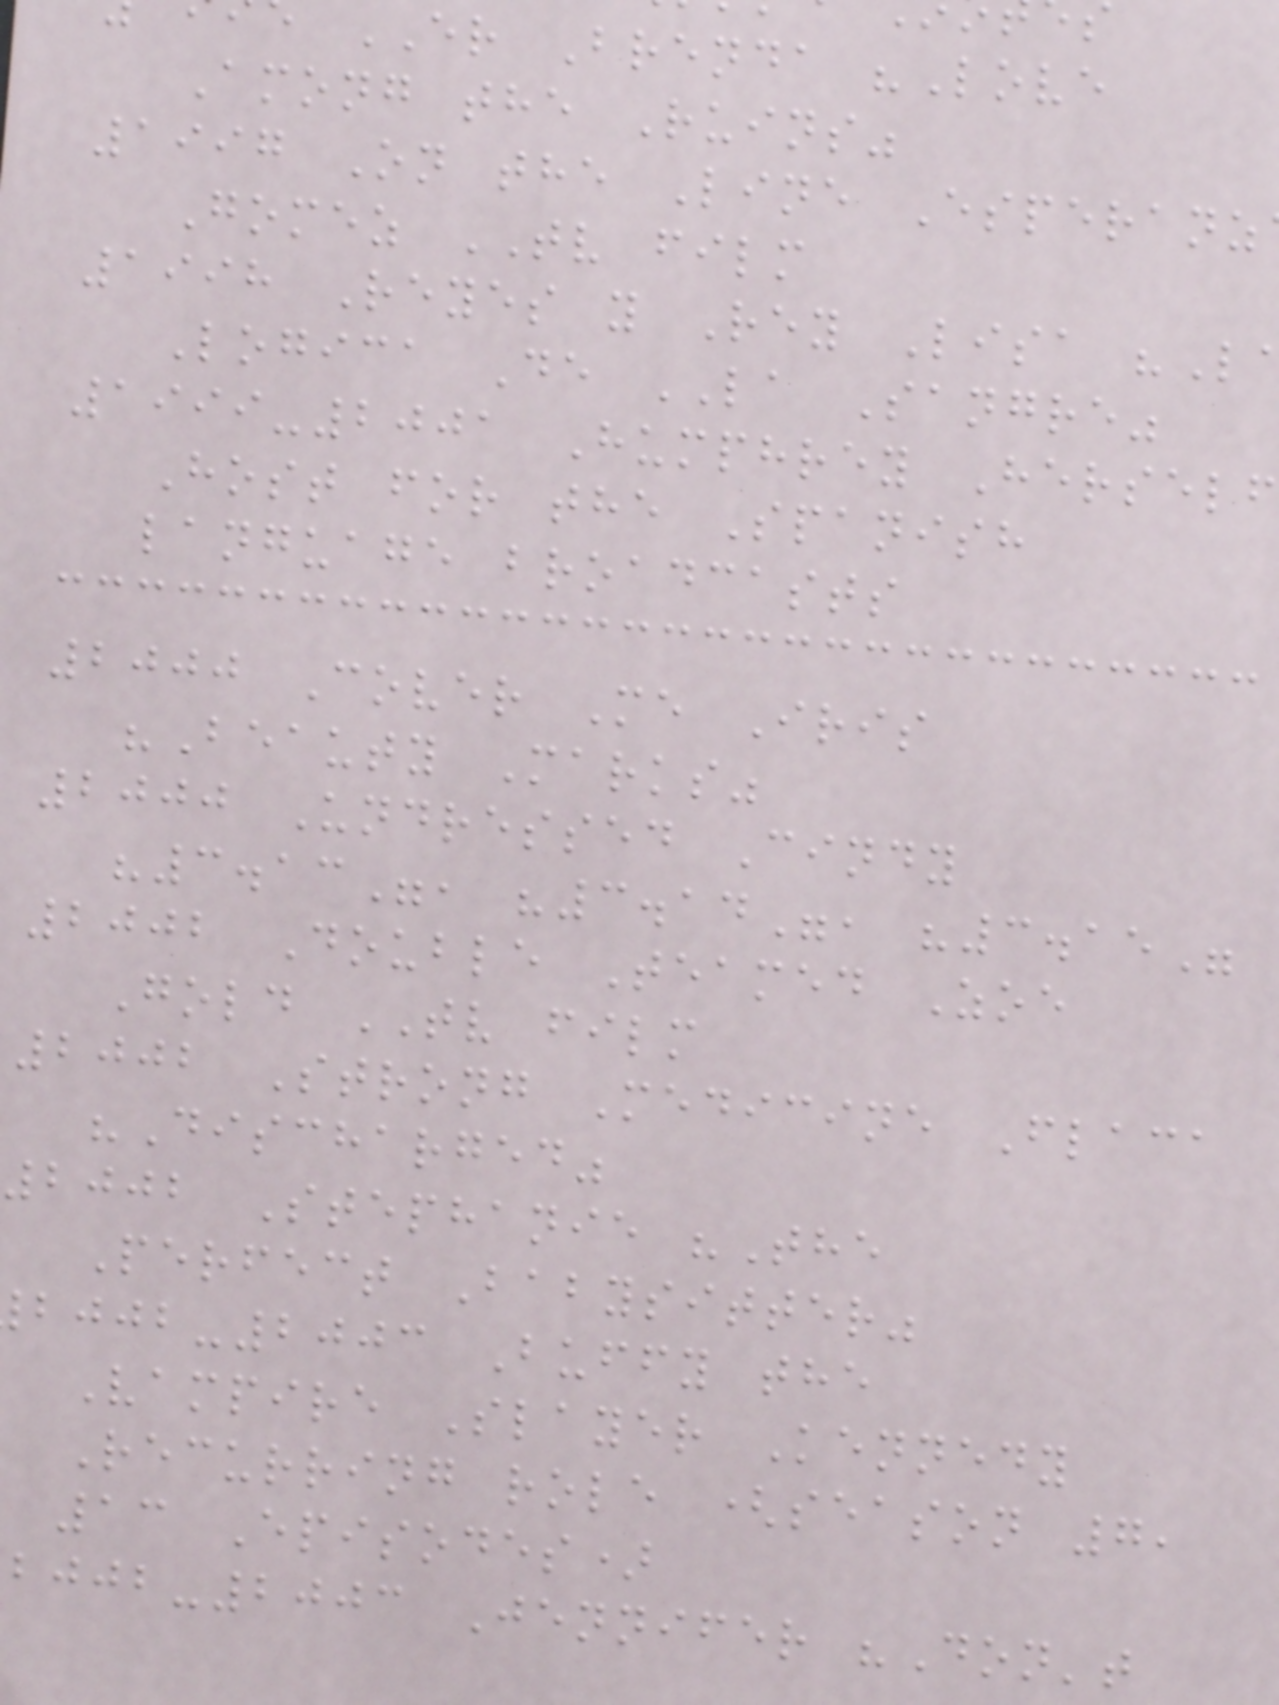ER Brenda "Love
Among the Ruins"
1997 On the Line Esperanz
Gomez TV film
1998 Reyes y Rey Lisa "L
Logica De LA Sangre"
1999-2001 Humphrey Herself
Host for the Spanish
language broadcasts
2000 Cover Me Iris
"Beauty Marks"
2000 Undressed Cindy
"3.13", "3.14", "3.15"
2002 Double Teamed Zoe
Gold TV film
2002 Strong Medicine Flaca
"Discharged"
2002 Stephanie "The
Perfect Babysitter"
-2003 Buffy the
Vampire Slayer Kennedy
Recurring role (season 7,
13 Episodes)
-2003 Jennifer "Don't
